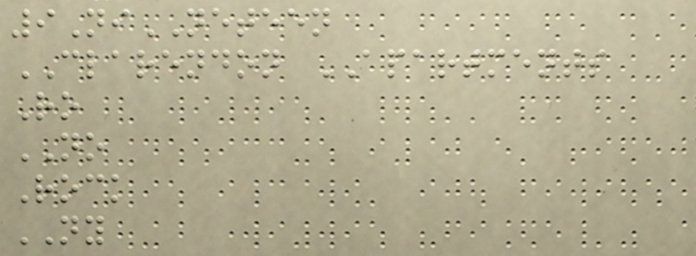9NiNETEEN
CLARENDON APARTMENTS
Ro
NO
Rock
NY
